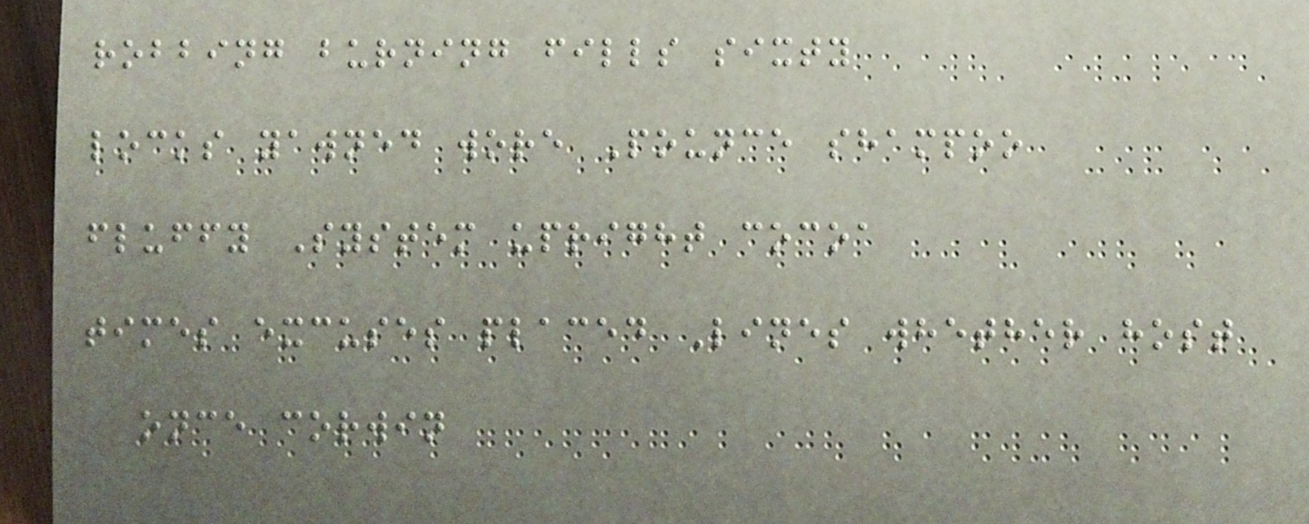robbing burning fills sixty
locks yawned wore Pounce shampoo
fluffy System upright cocoa
times excuses placed Lines whether host
once corwin
